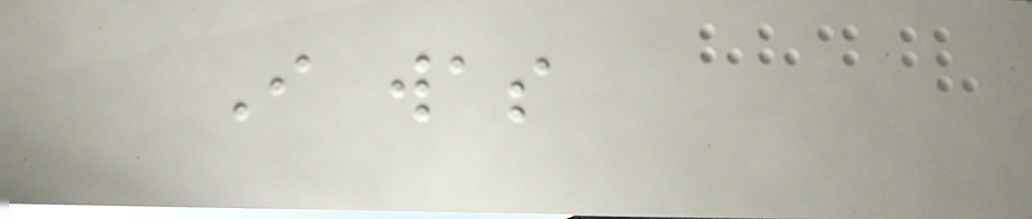I was
